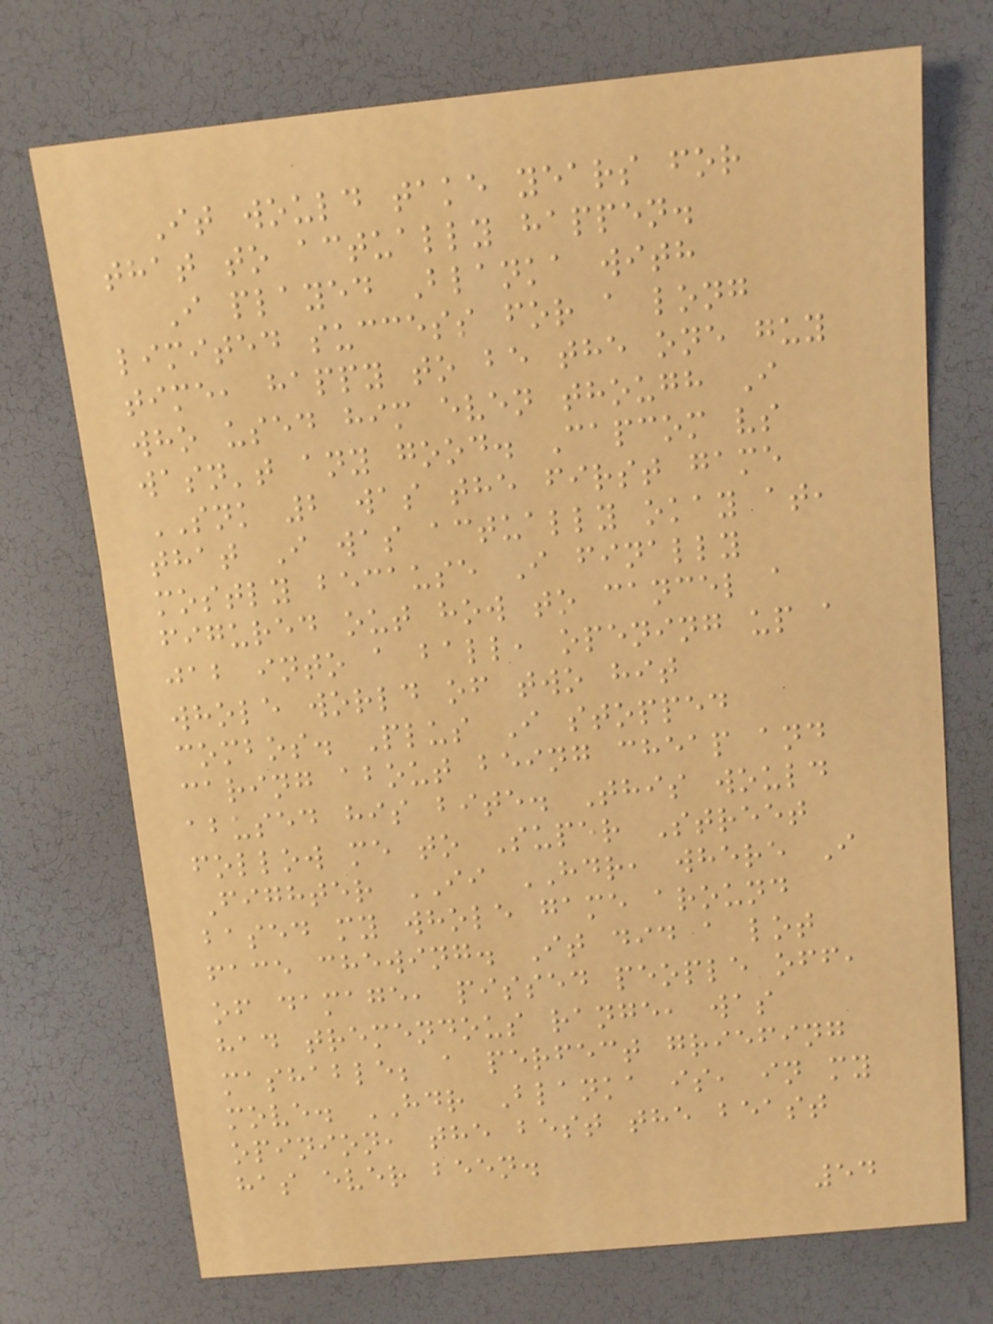It would take years for
that to actually happen.
I played Blanka with
limited success for a long
time, happy to be the one guy
who used him even though I
wasn't any good. Capcom vs
SNK 2 was the first game
that I was actually okay at,
mostly because I finally
figured out how to cancel a
jab into a ball, opening up a
whole world of two hit
combos. Plus I stopped
caring about being cheap and
abused his bite. This would
follow me to Super Street
Fighter II HDR, where I
based my whole game around
face chewing. It did a lot
of damage, pissed people off,
had tremendous range, was
mashable; a perfect griefing
move. HDR Blanka is, in my
opinion, the best the beast
has ever been.
54
